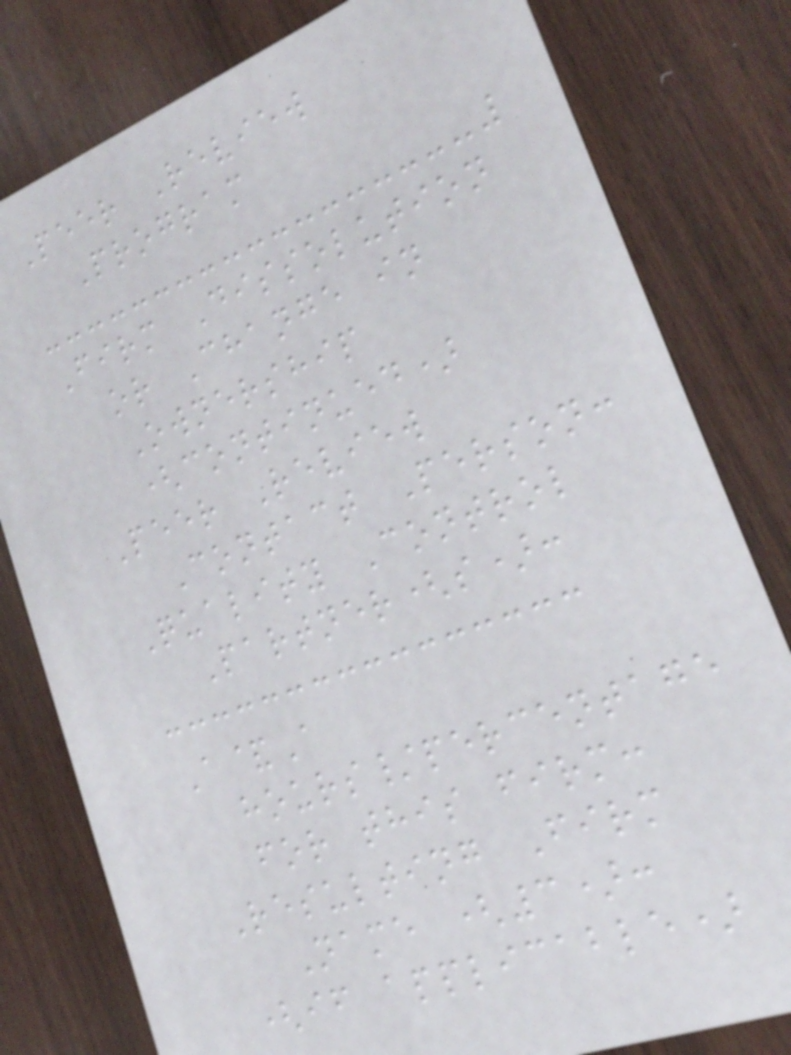Peer Review
Program
Firm Dissolution
or Change in
Ownership
(continued)
Peer Review
Contact Person:
Quality Control
Partner(s):
A&A
hours/percentage
for this firm:
Resulting Firm
Name (3):
(if applicable)
